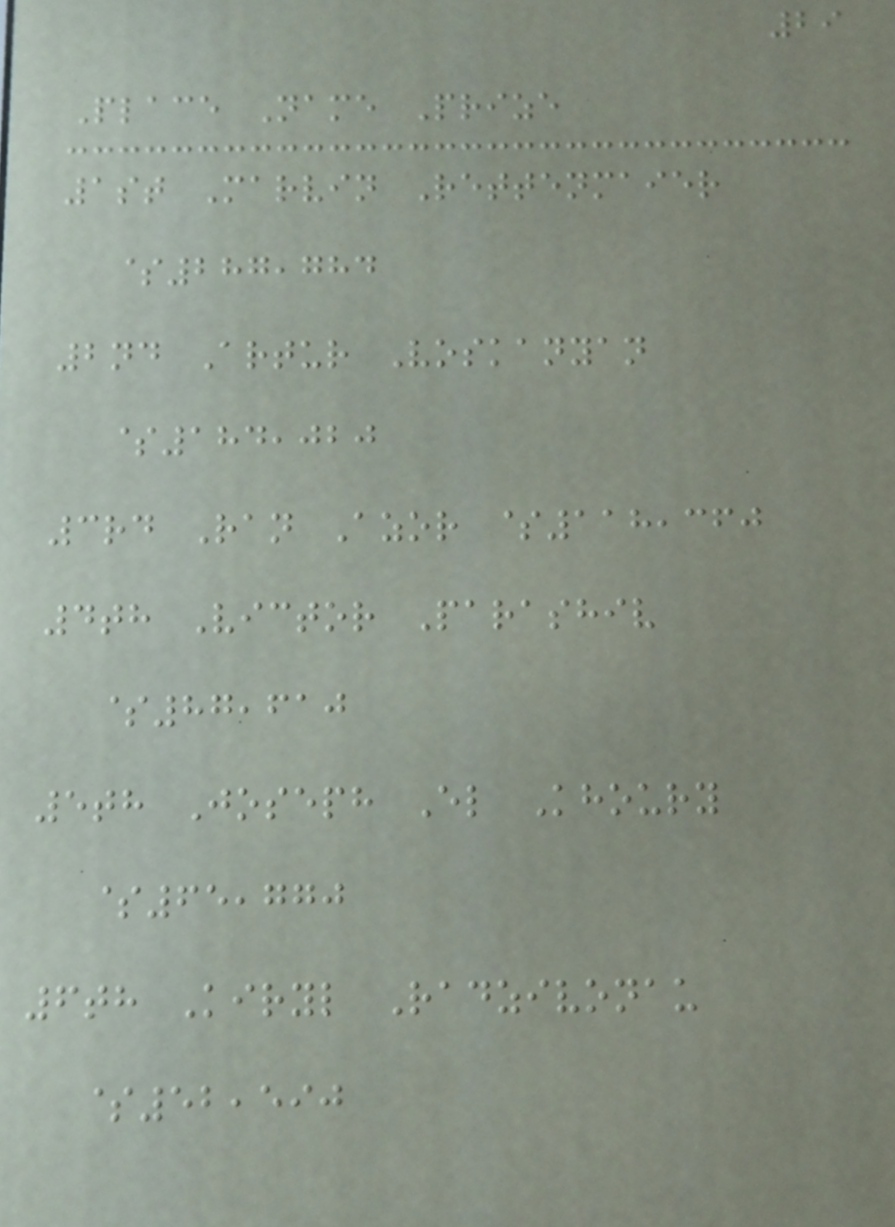29
Place Name Prize
1st Marvin Rettenmaier
$287,784
2nd Artur Voskanyan
$184,020
3rd Ran Azor $118,360
4th Victor Parashiv
$87,610
5th Joseph El Khoury
$65,770
6th Kiryl Radzivonau
$52,590
